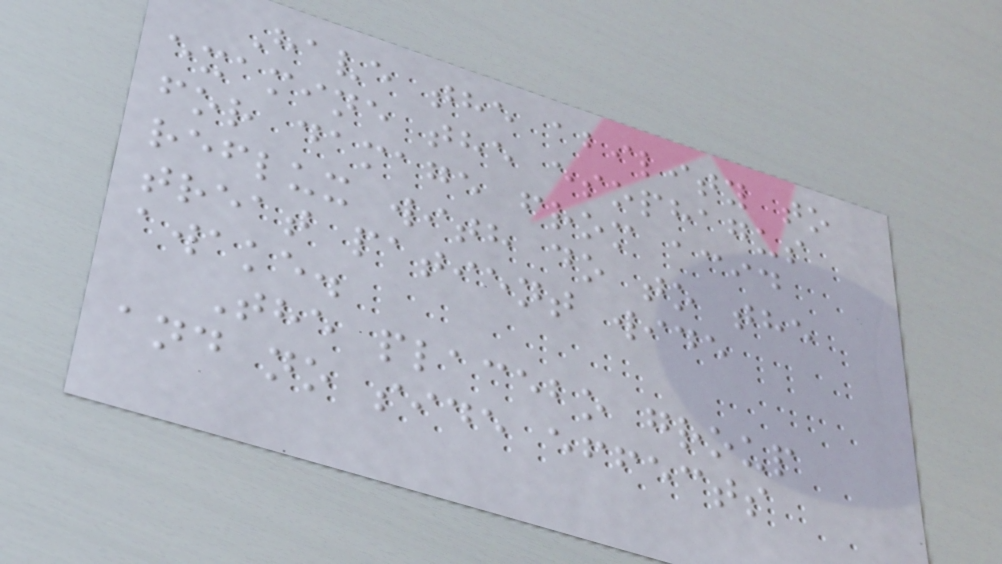Have the ability to
examine the esophagus
for damage from acid
reflux with do to the
treat patient wide
awake.
The placebo group
and no side effects
